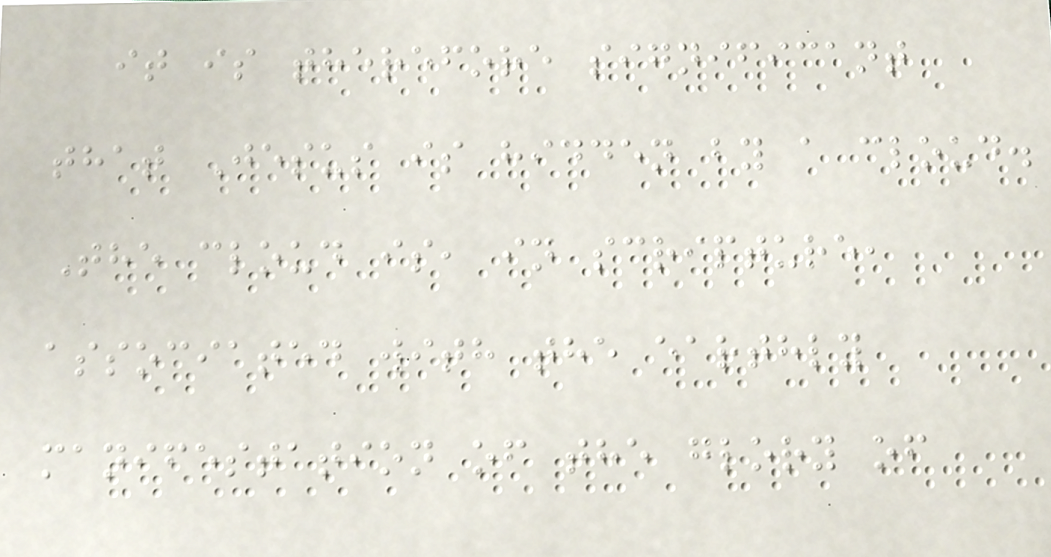it is therefore significant
that Jesus is hidden by a cloud.
The cloud is, in scripture,
associated with the earthly
manifestation of the glory of
